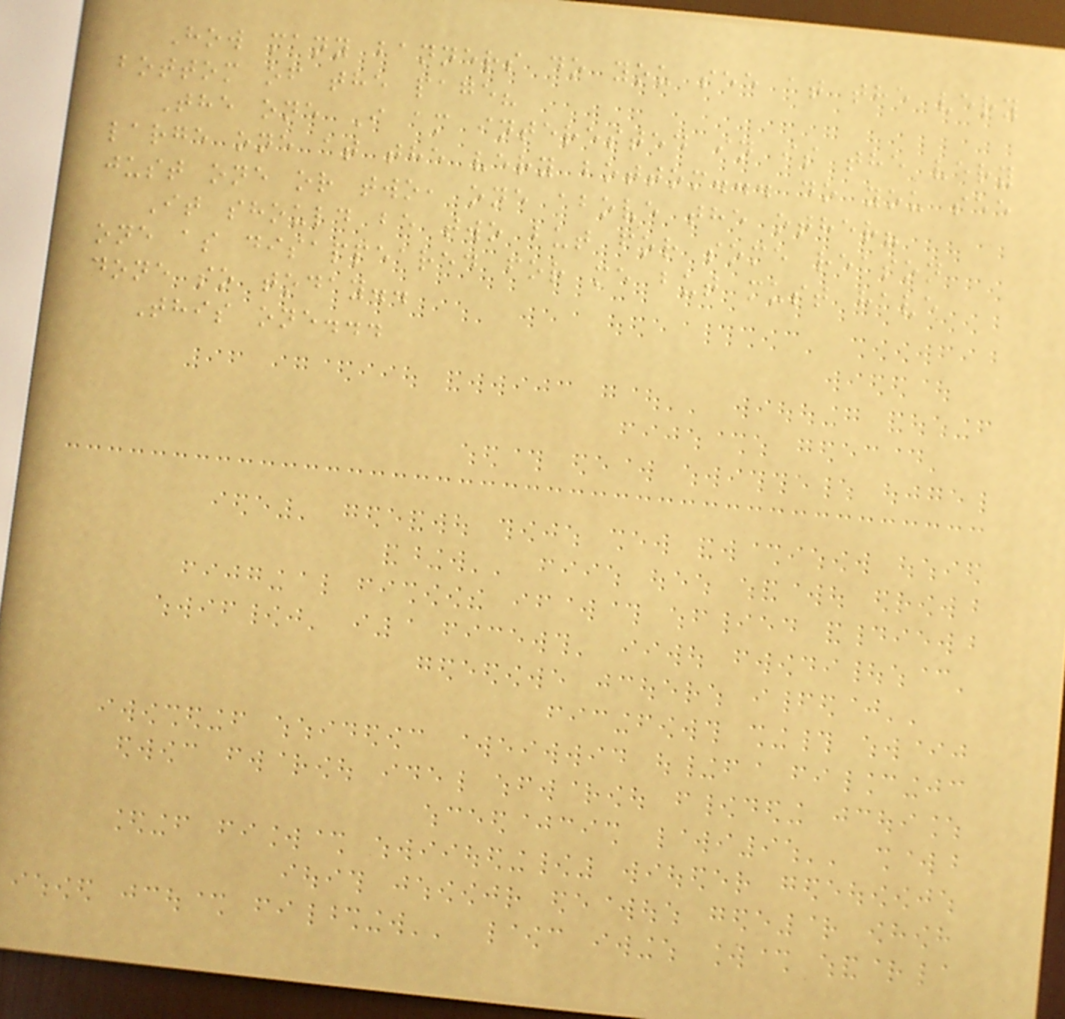How many banners do you see at the very
bottom of the page?
The one I am interested in is the very
large one at the very bottom... do you see
just one or two, one above the other?
It should be two but for some reason
one as disappeared for me but must have
done so today..
This one...
